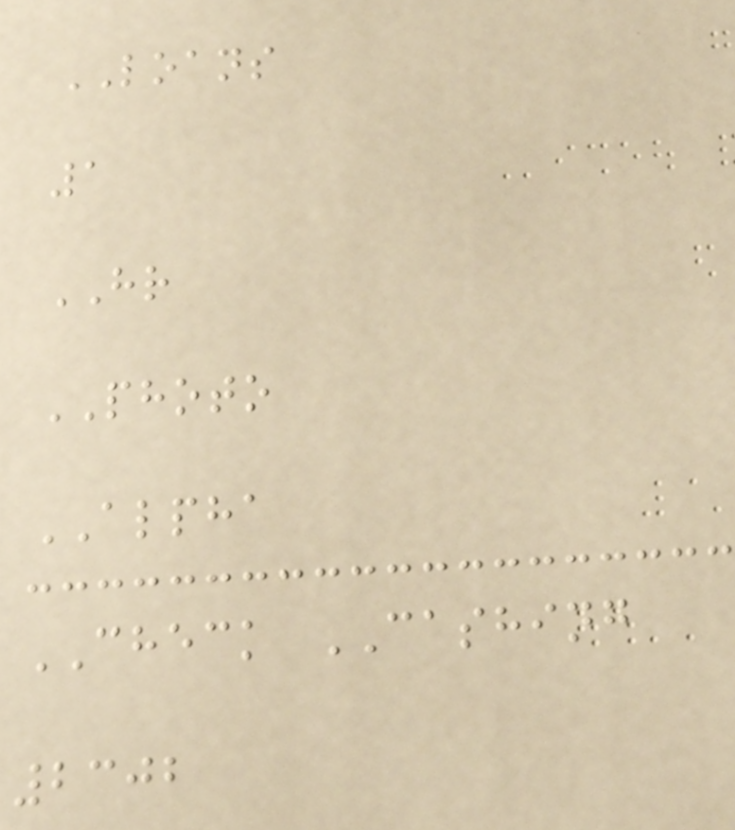LOANS
1
HR
PHOTO
ALPHA
CHECK CASHING
2302
